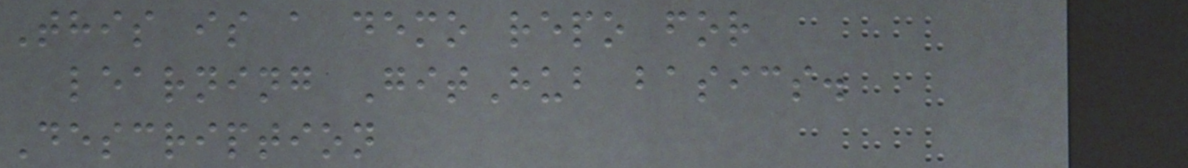This is a demo repo for
learning GitHub basics.
Description
